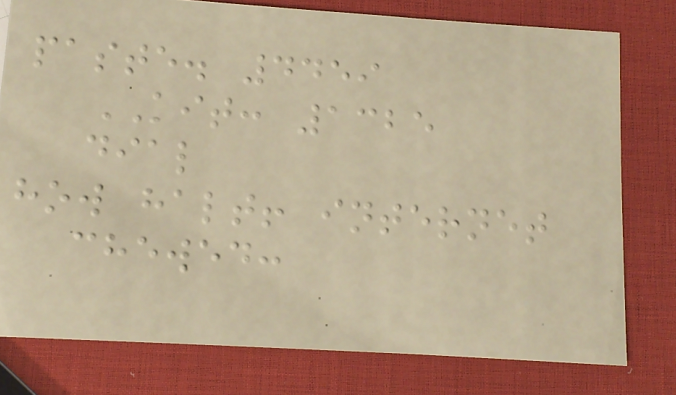paste. 4459
KIT: 1325
dial
how halt! internet
chewed:
